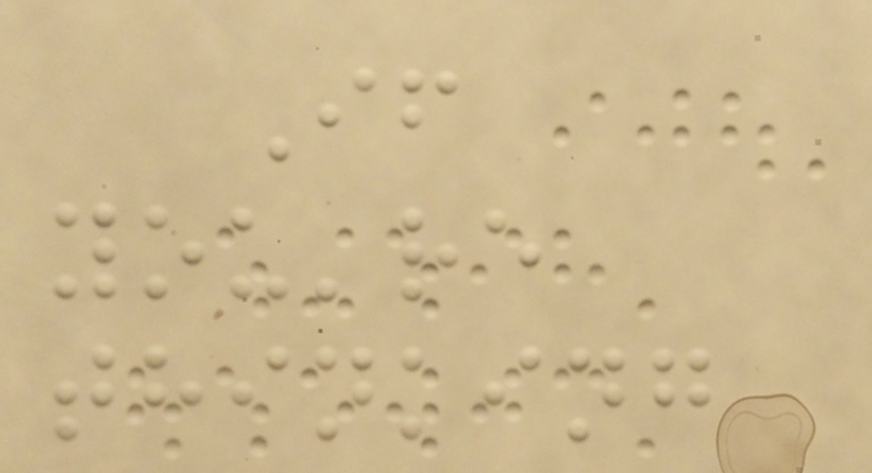If
you're
thinking
